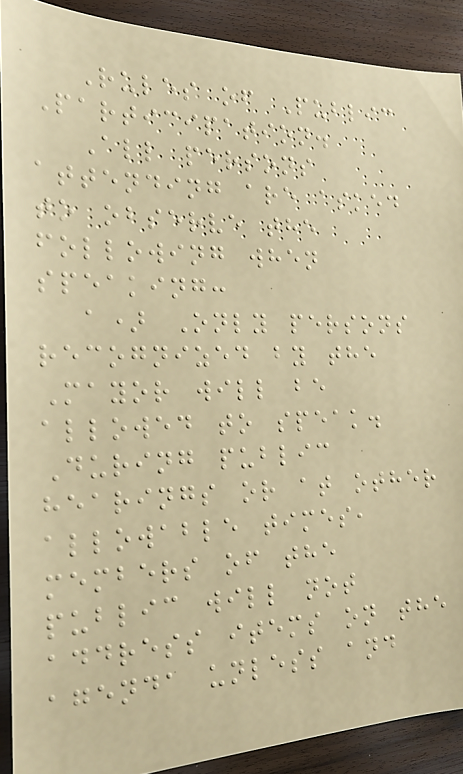Rules of Public
Participation.
All persons
attending are asked
to observe the
following when
speaking:
a) Only persons
recognized by the
Mayor will be
allowed to speak.
During public
hearings or at other
allowable times,
members of the
public will not
address items on the
agenda unless and
